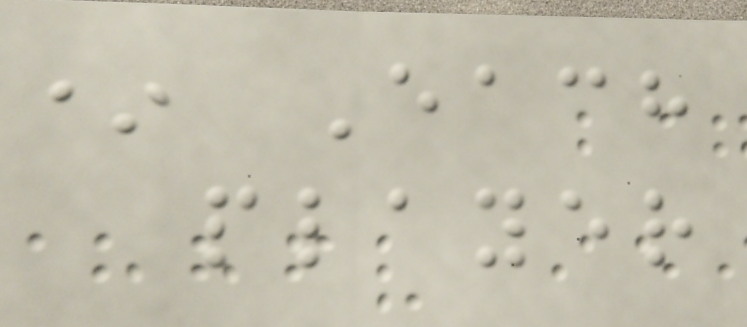* Each
player
